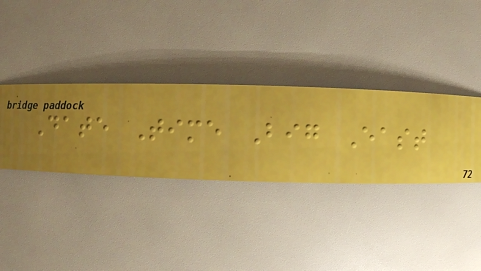Date Time Big East
